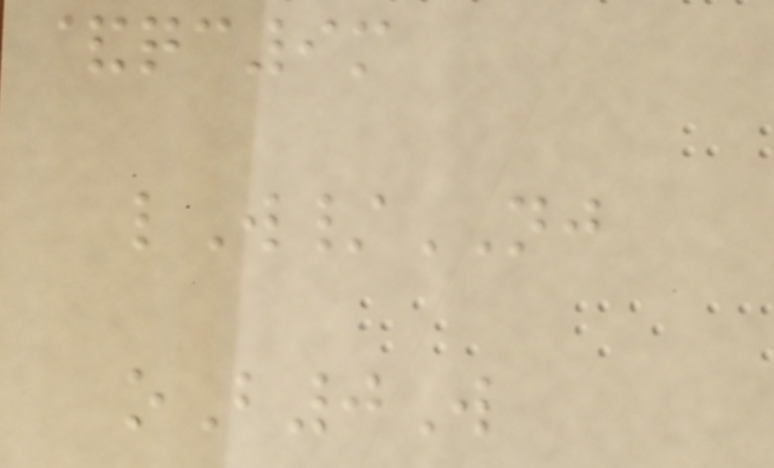&qc9m
lW/NJ
oB0W
